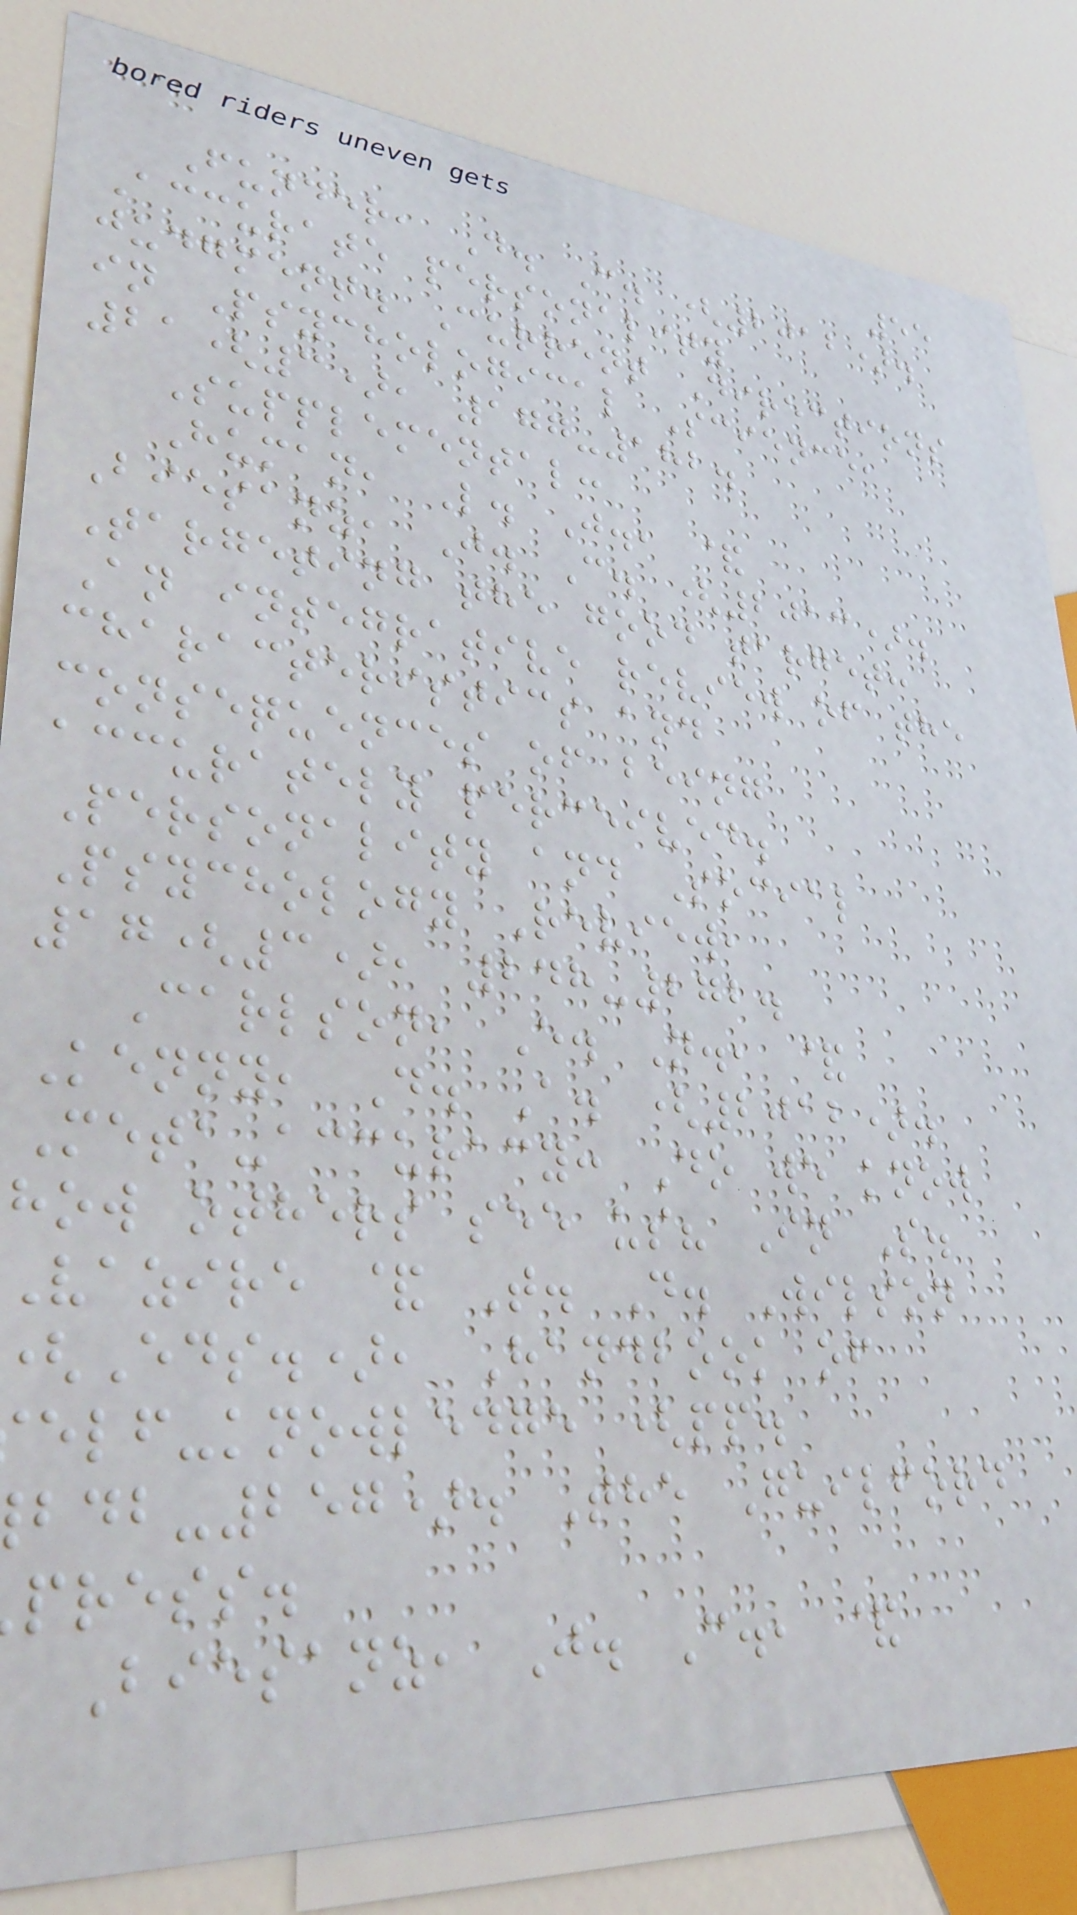55
Funder, D. C. (2012).
Accurate personality
judgment. Current Directions
in Psychological Science,
21(3), 177-182.
Supplemental:
Human, L. J., &
Biesanz, J. C. (2013).
Targeting the good target:
An integrative review of the
characteristics and
consequences of being
accurately perceived.
Personality and Social
Psychology Review,
17(3), 248-272.
Carlson, E. N., &
Kenny, D. A. (2012).
Meta-accuracy: Do we know
how others see us? In S.
Vazire & T. D. Wilson
Eds.), Handbook of
elf-knowledge (pp.
-257). The Guilford
press.
Biesanz, J. C., &
